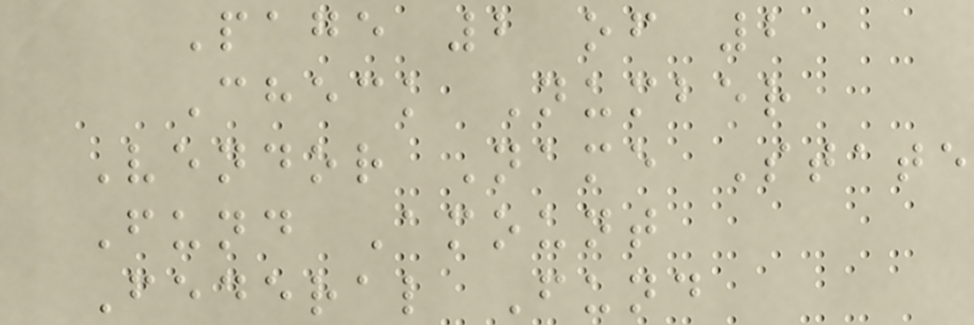Page 2 of 2
Check Number
Vendor Name State
Fund Amount
Federal Fund
